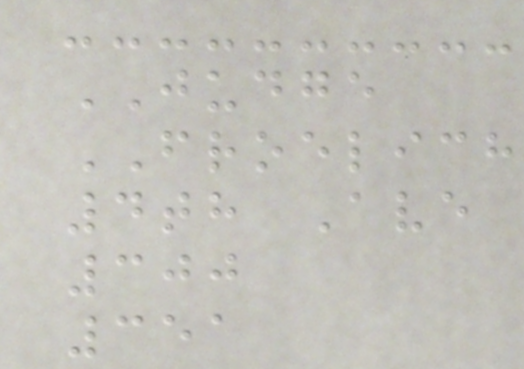JUDGE
FROELICH
4th Ave
300
351
